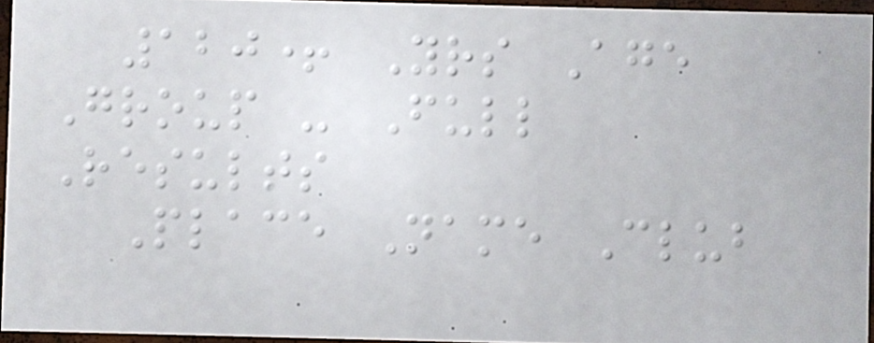120+ Yrs Age
Group - Full
Results
Place Name Club
